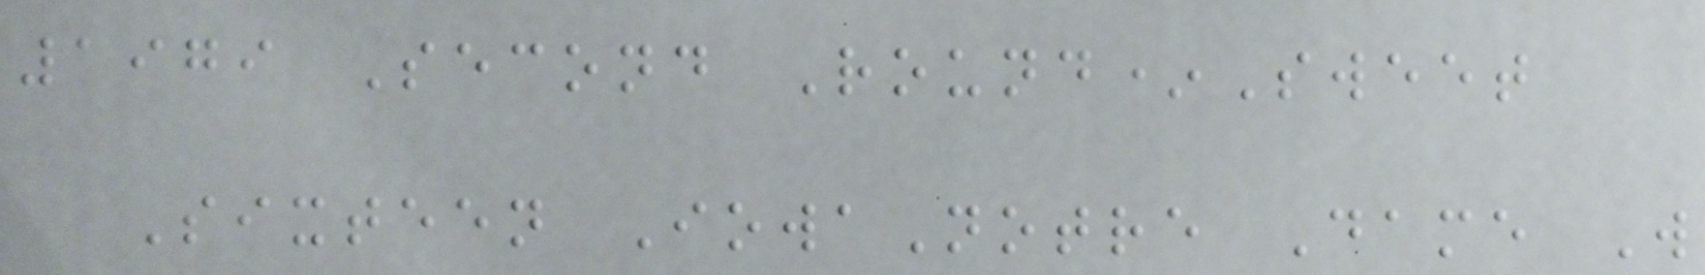1979 Second Round*Sweet
Sixteen IowaNotre Dame W
